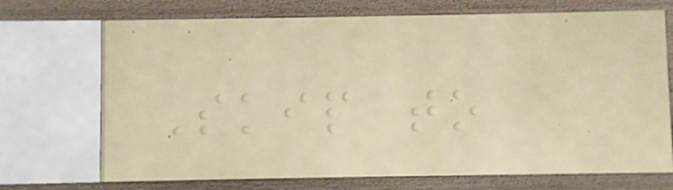Skip to
